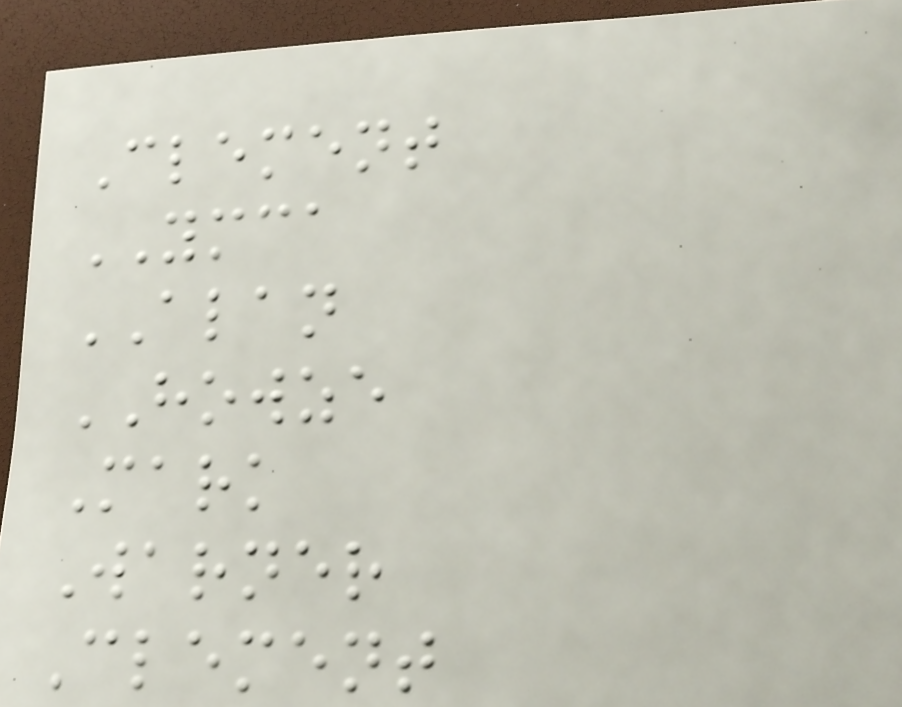Clement
YMCA
ALAN
HOWZE
Mark
Warner
Clement
